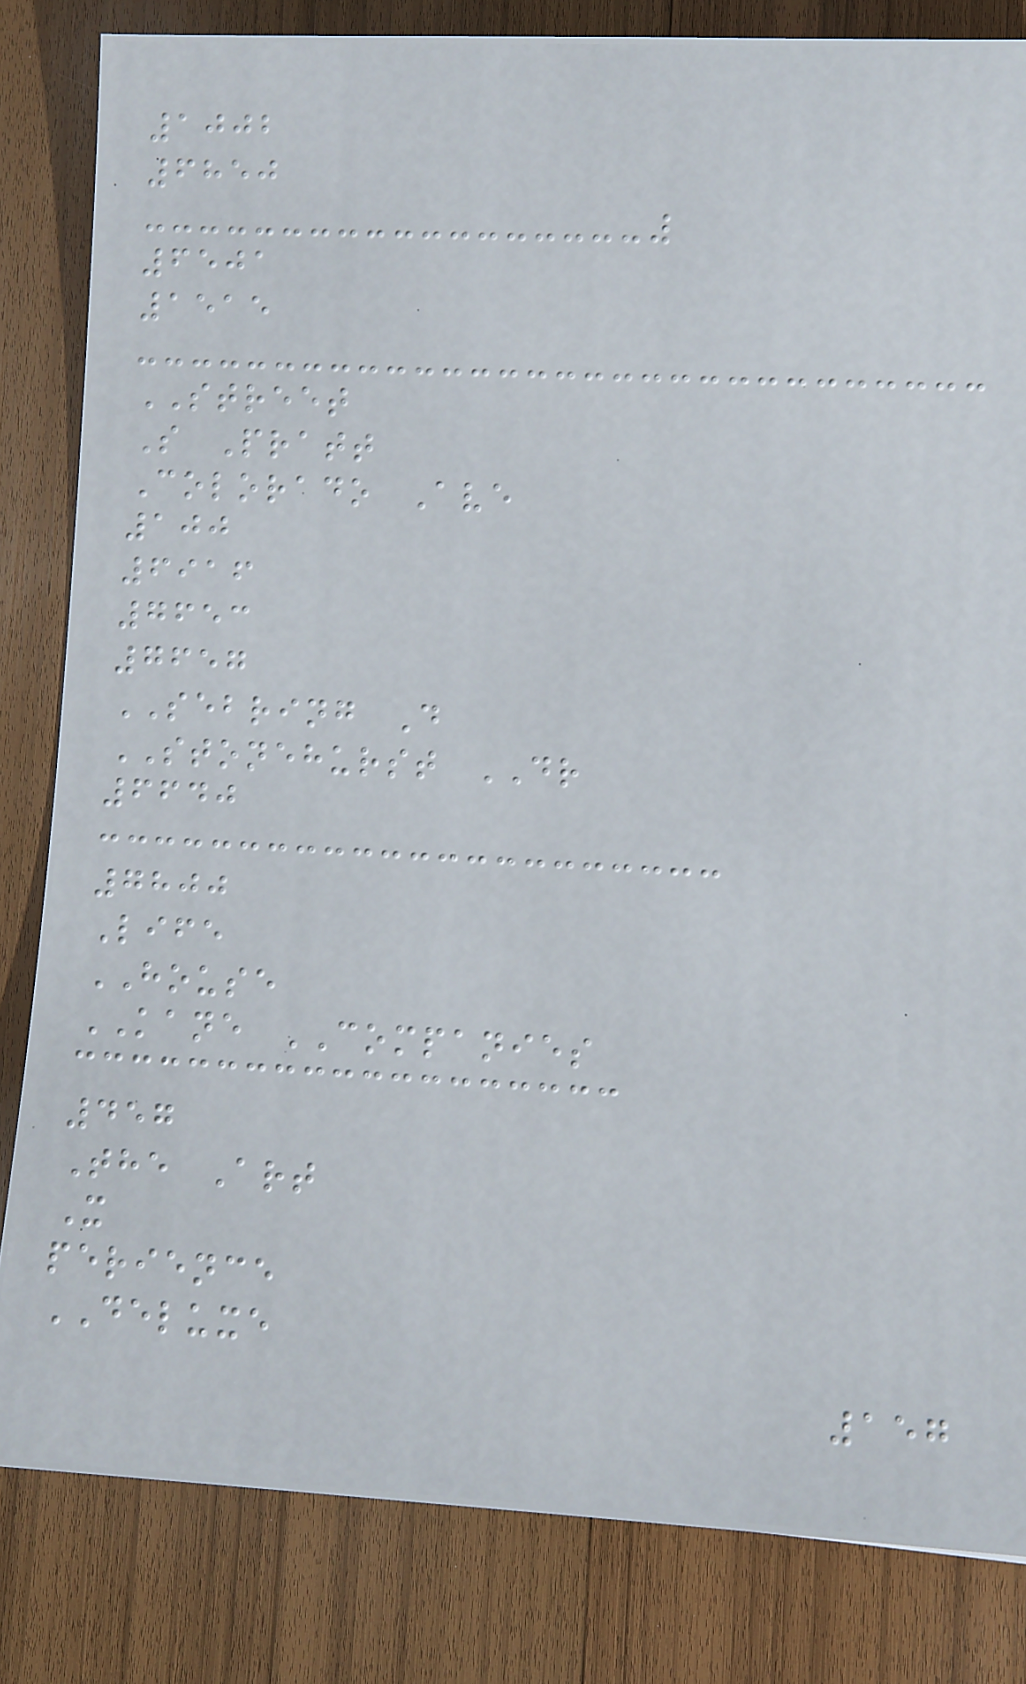1002
6850
6501
1515
STREET
S Pratt
Colorado Ave
100
6916
7653
7657
SEBRING D
STONEHURST DR
6640
7800
Life
HOUSE
KANE COMPANIES
457
The Art
X
perience
DELUXE
157
